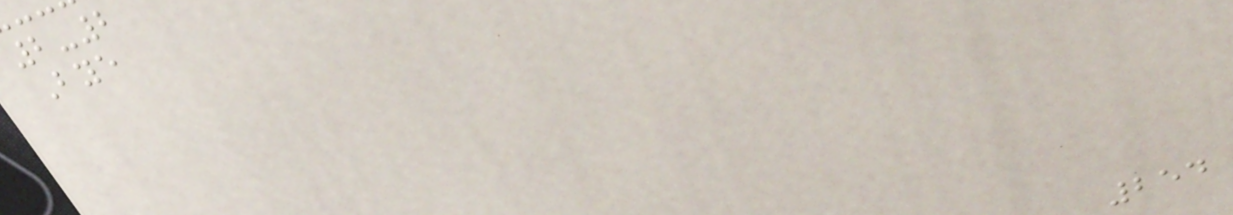2-2
Bye
254
